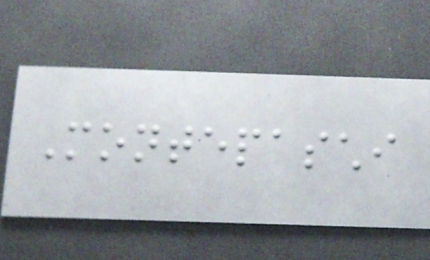Montepaschi
